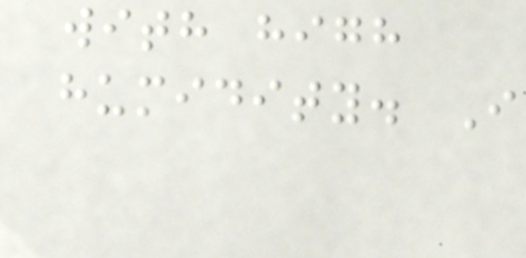with high
humidity. I
